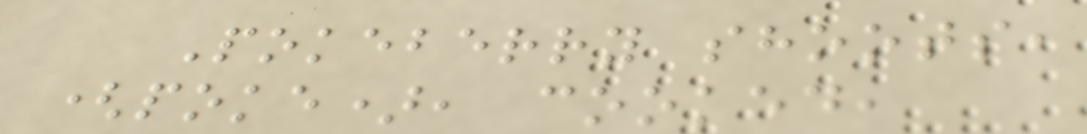Pokeberry shoots,
(poke), cooked,
